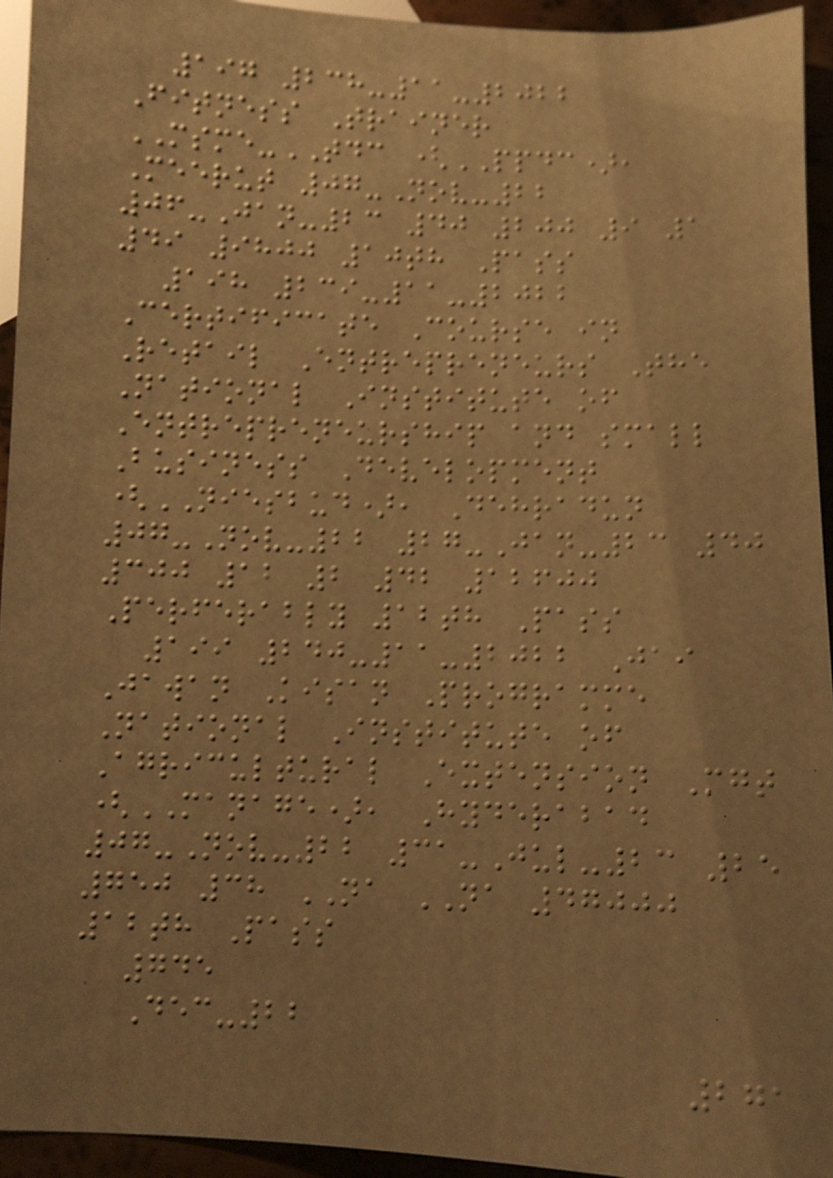197 238-11-2022
Fitness Trainer
MSME-TDC (PPDC),
Meerut 07-Nov-22
06-Jan-23 40 200 9 1
49 9800 10th Pass
198 239-11-2022
Certificate Course in
Retail Entrepreneurs The
National Institute of
Entrepreneurship and small
Business Development
(NIESBUD), Dehradun
07-Nov-22 27-Jan-23 40
300 12 2 42 12600
Perferably 12th Pass
199 240-11-2022 Jai
Jawan Kisan Programme
National Institute of
Agricultural Extension Mgt
(MANAGE), Hyderabad
07-Nov-22 31-Jul-23 25
750 38 NA NA 47000
12th Pass
745
Dec-22
271
